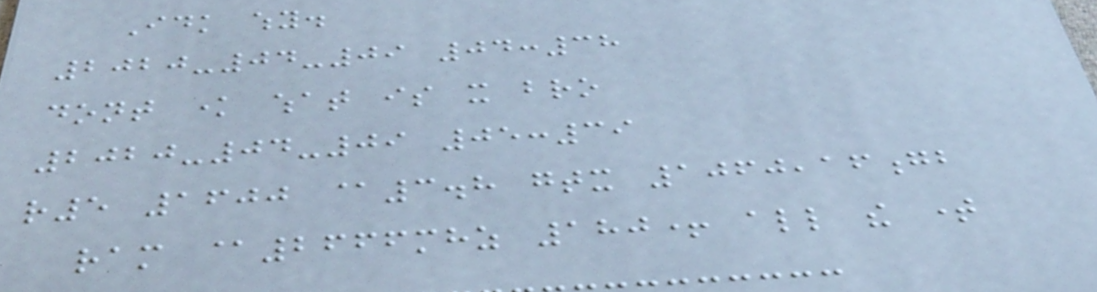Idk why.
2020-04-09 04:38
dont know what is it bro
2020-04-09 05:39
r5 1600 @3.8 gtx 1060,16gb
ram @2666mhz 180+ all the time
